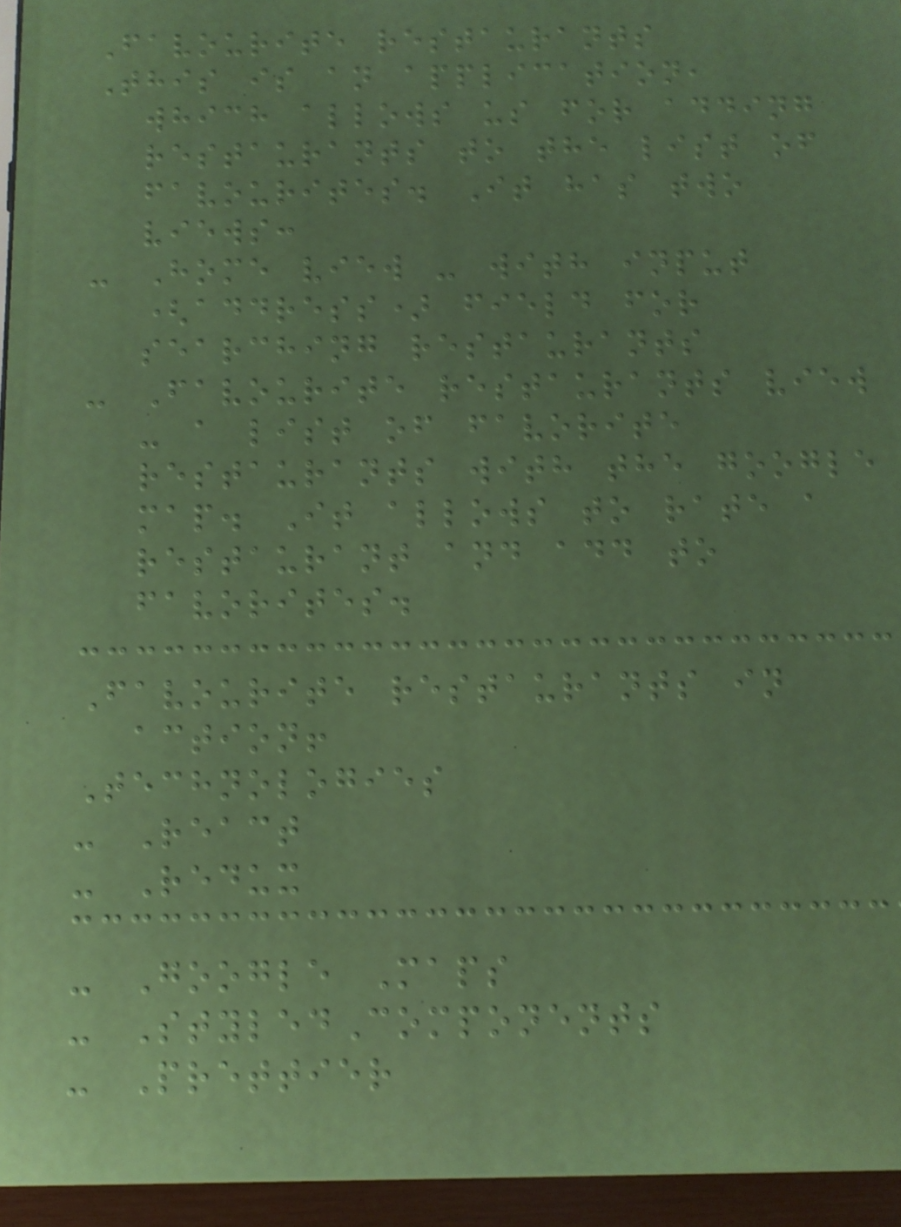Favourite restaurants
This is an application,
which allows us for adding
restaurants to the list of
favourites. It has two
views:
- Home view - with input
(address) field for
searching restaurants
- Favourite restaurants view
- a list of favorite
restaurants with the google
map. It allows to rate a
restaurant and add to
favorites.
Favourite restaurants in
action!
Technologies
- React
- Redux
- Google Maps
- StyledComponents
- Prettier
